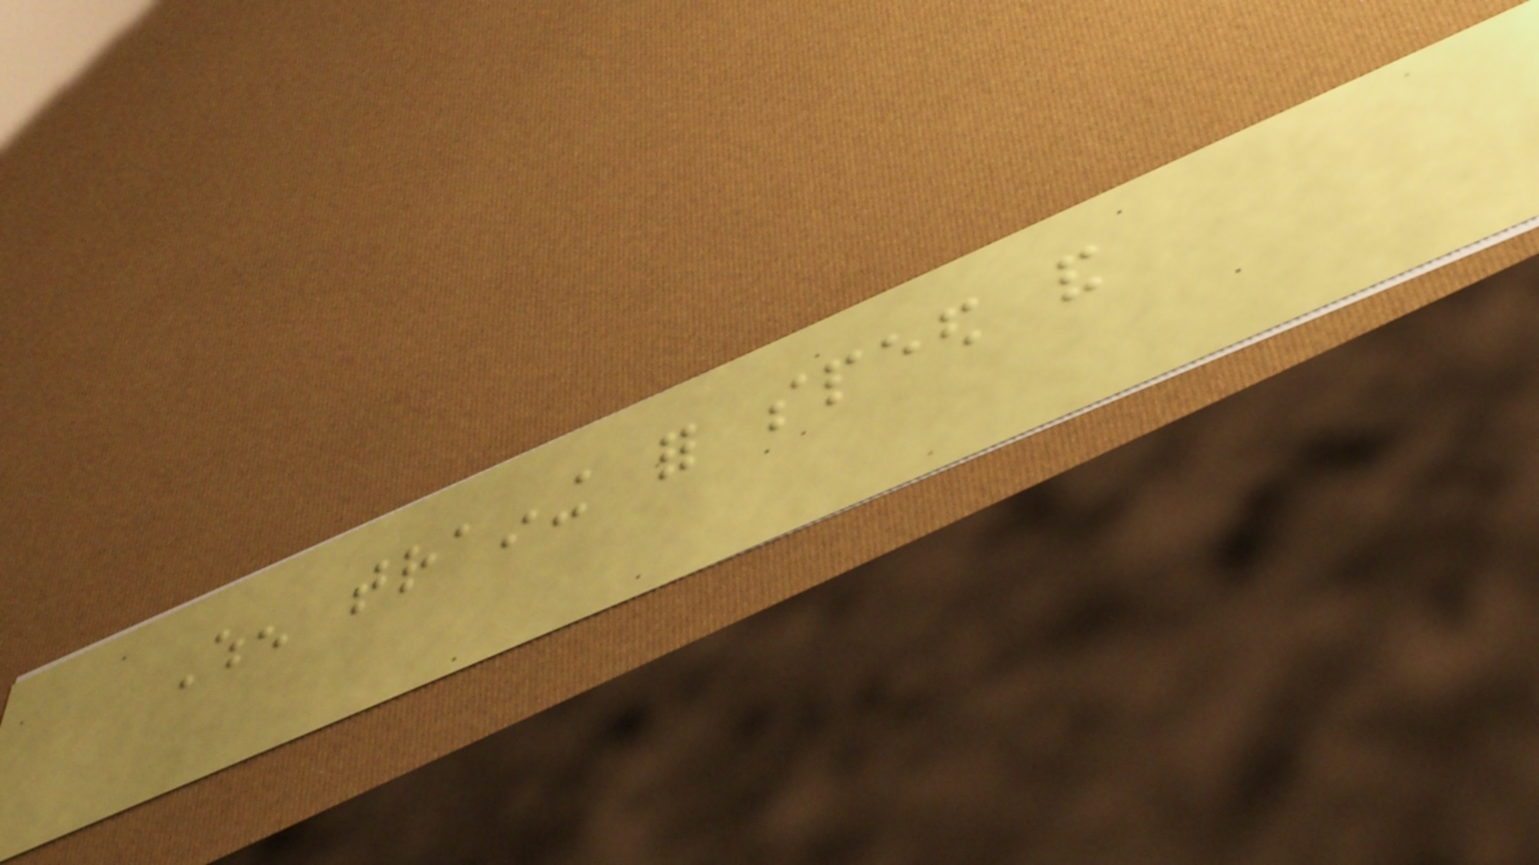When training for speed and
